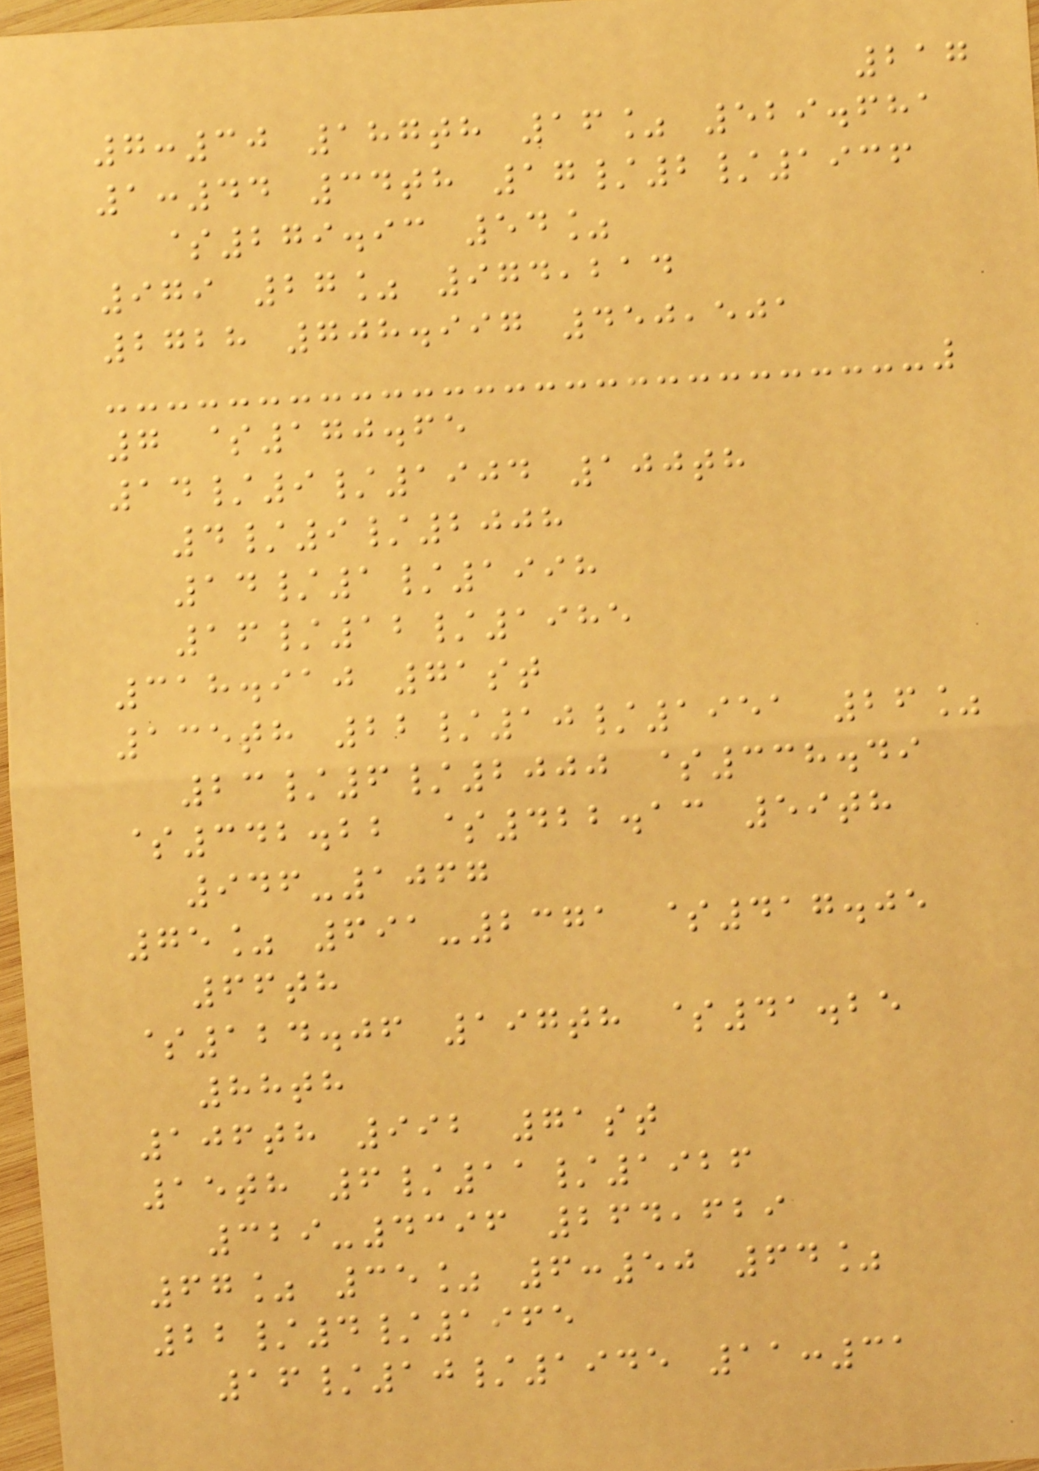217
7:30 187th 16% 529.681
1:44 34th 17/2/1936
$279.93 54%
979 27% 974,214
2728 708.997 450,501
7 $170.65
14/9/1904 100th
4/9/2008
14/1/1998
16/12/1985
318.910 71st
135th 22/10/1951 26%
23/6/2000 $338.49
$342.22 $422.13 59th
946-1067
75% 691-2371 $417.05
66th
$124.06 197th $41.25
88th
106th 992 71st
15th 6/11/1926
329-4396 264,629
67% 35% 6:50 64%
22/4/1965
16/10/1945 11:31
